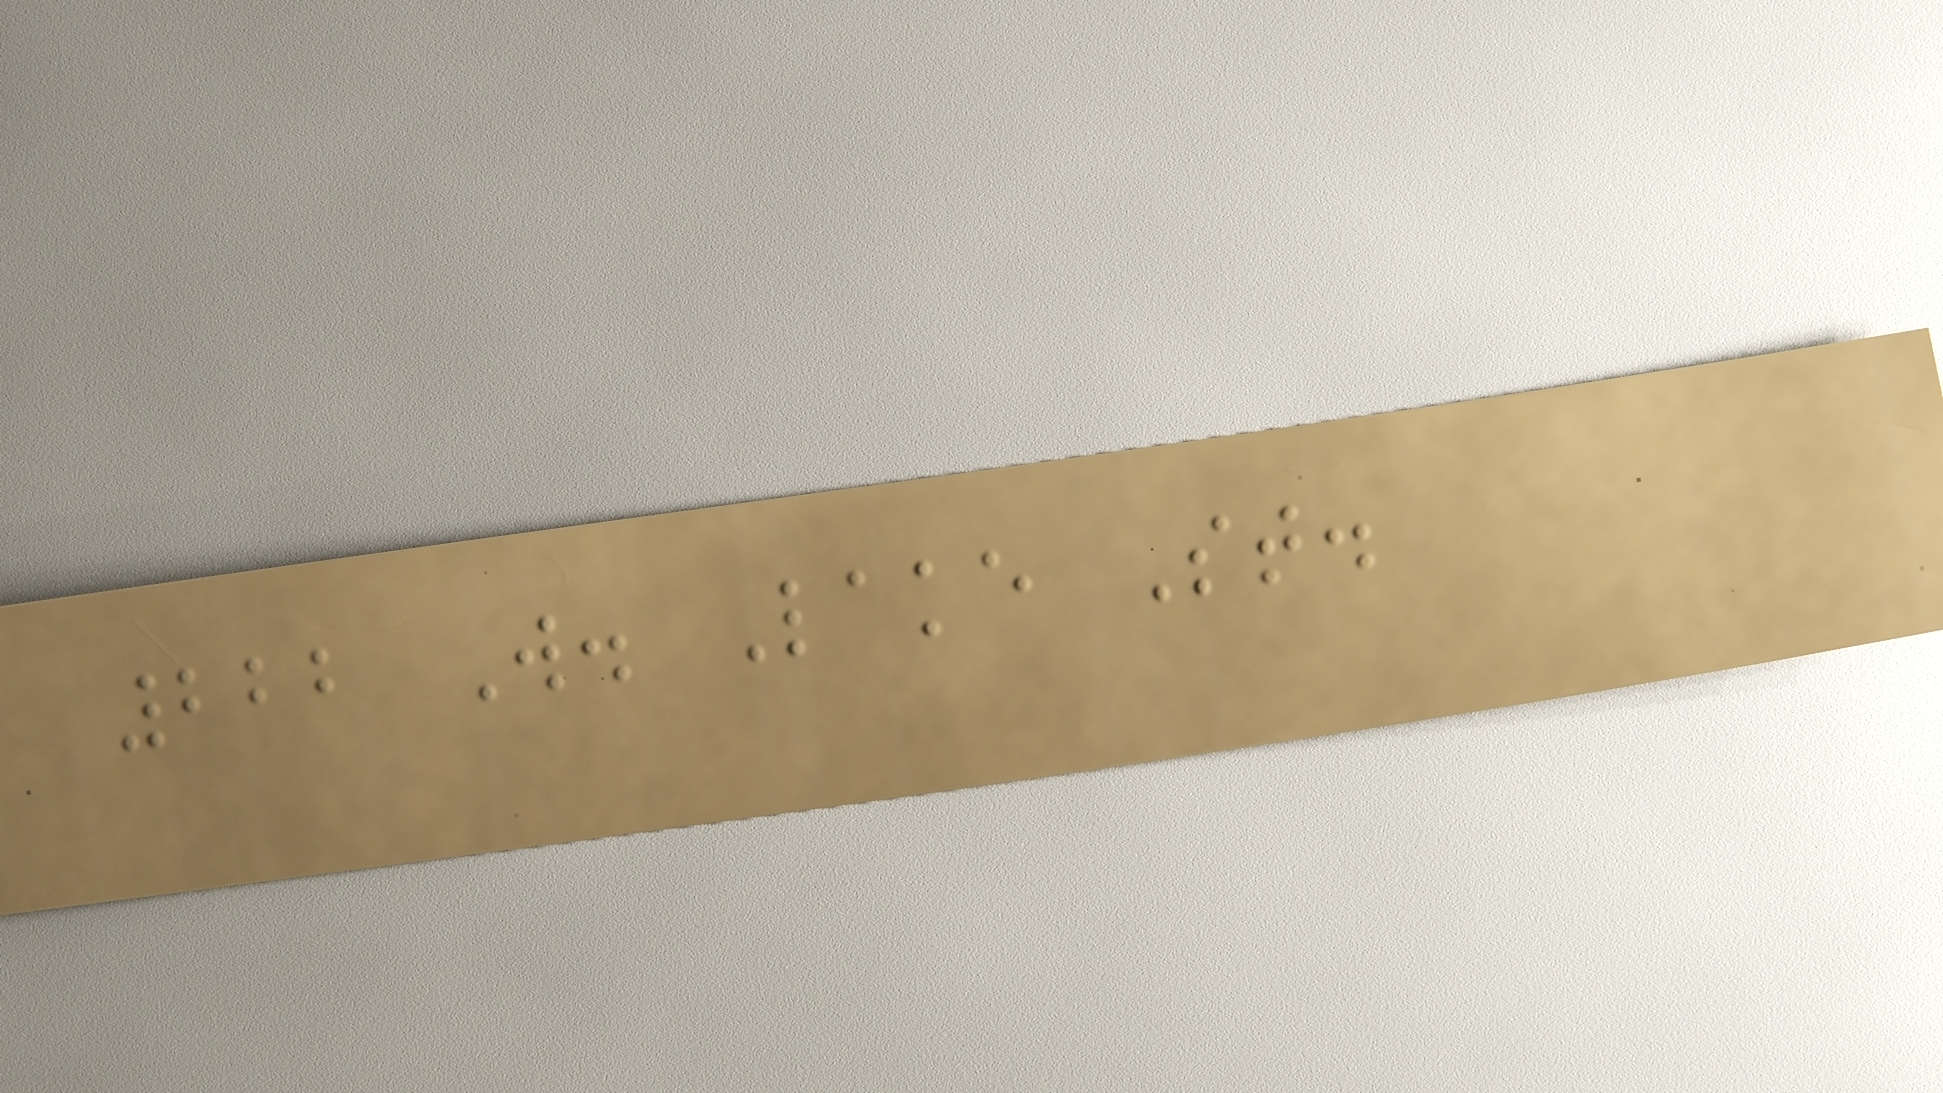222 W. Lake St.
